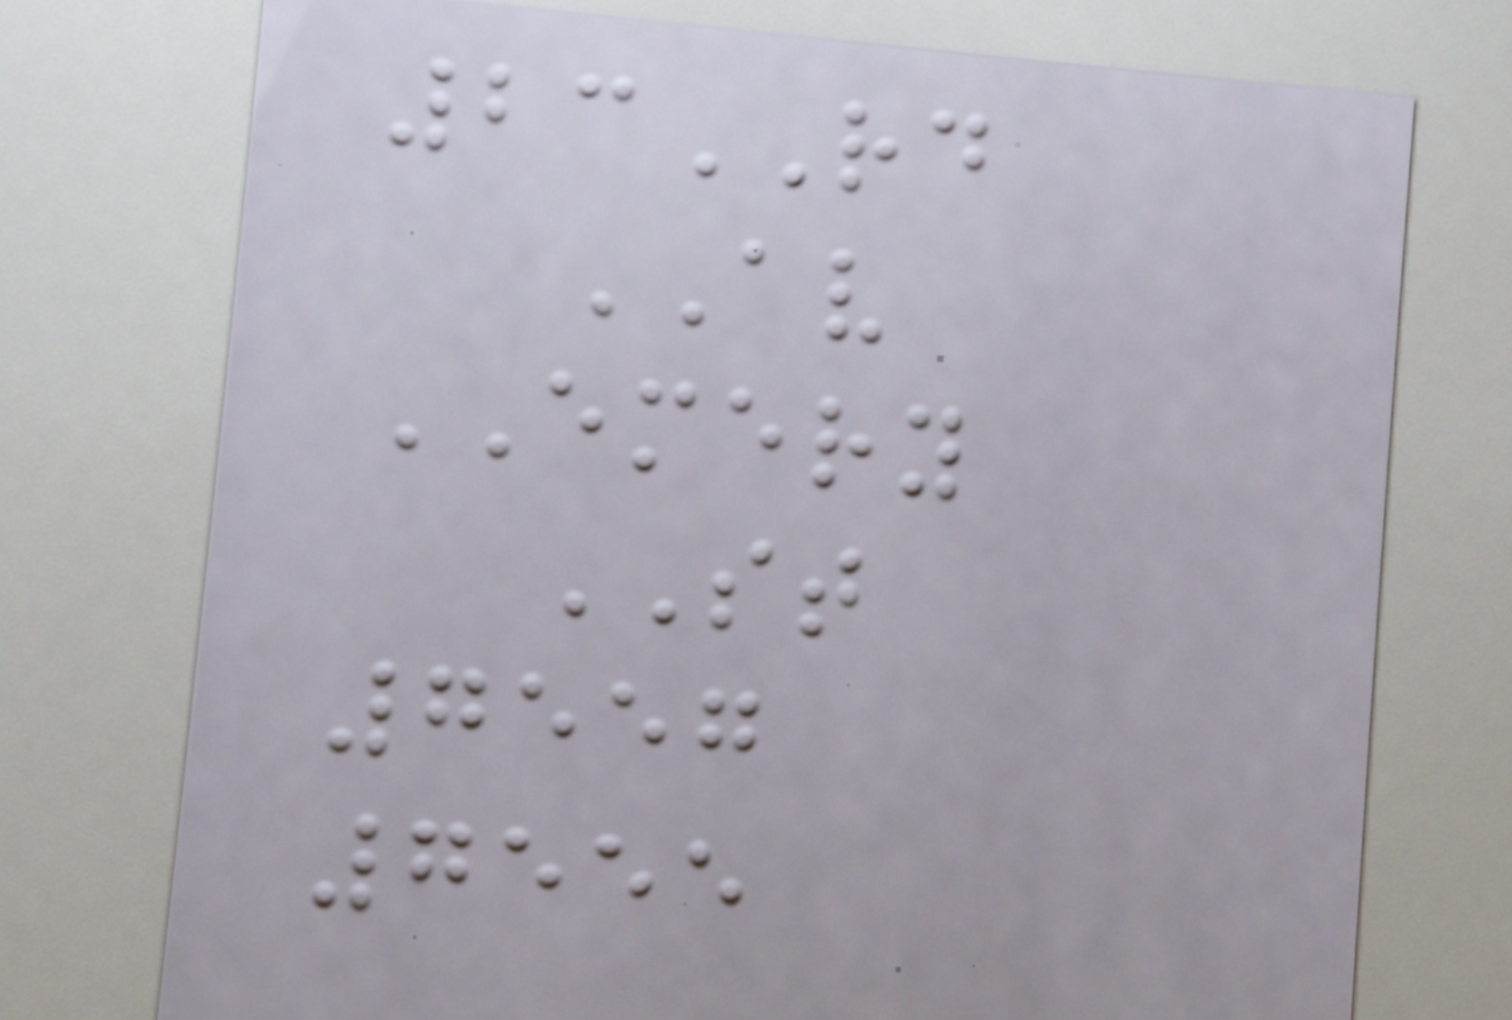23RD
AV
EMERY
ST
7557
7555
